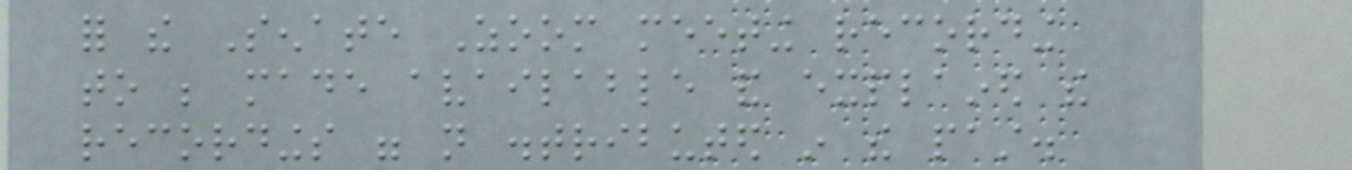for the Senate Zoom meeting recording
to be made available and explained the
recordings were not distributed in the past.
